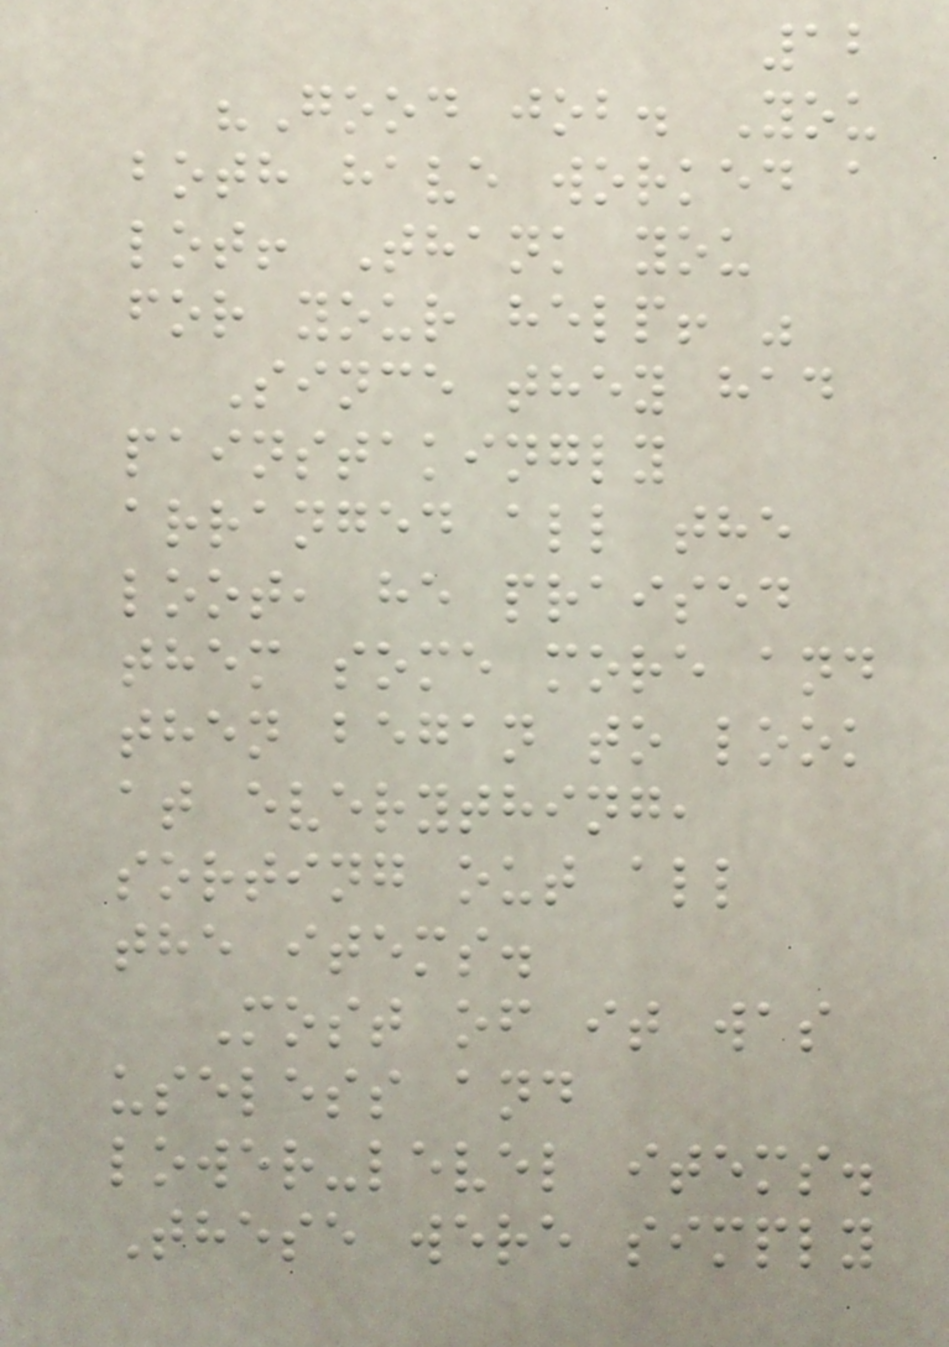12
"Good job. You
both have worked a
lot! Thank you
for your help! "
Since they had
painstakingly
arranged all the
loot, he praised
them some more and
then began to look
at everything,
sorting out all
the items.
Most of it was
useless and
lower-level items.
These were simply
